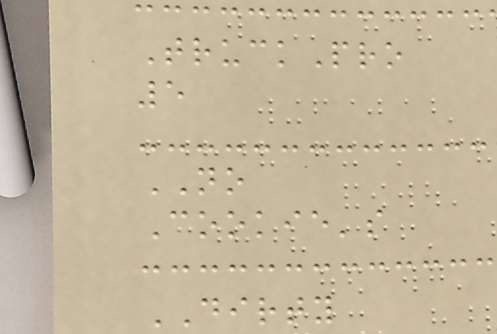TruckPro
5
NO
Cookie's
DIRTY
